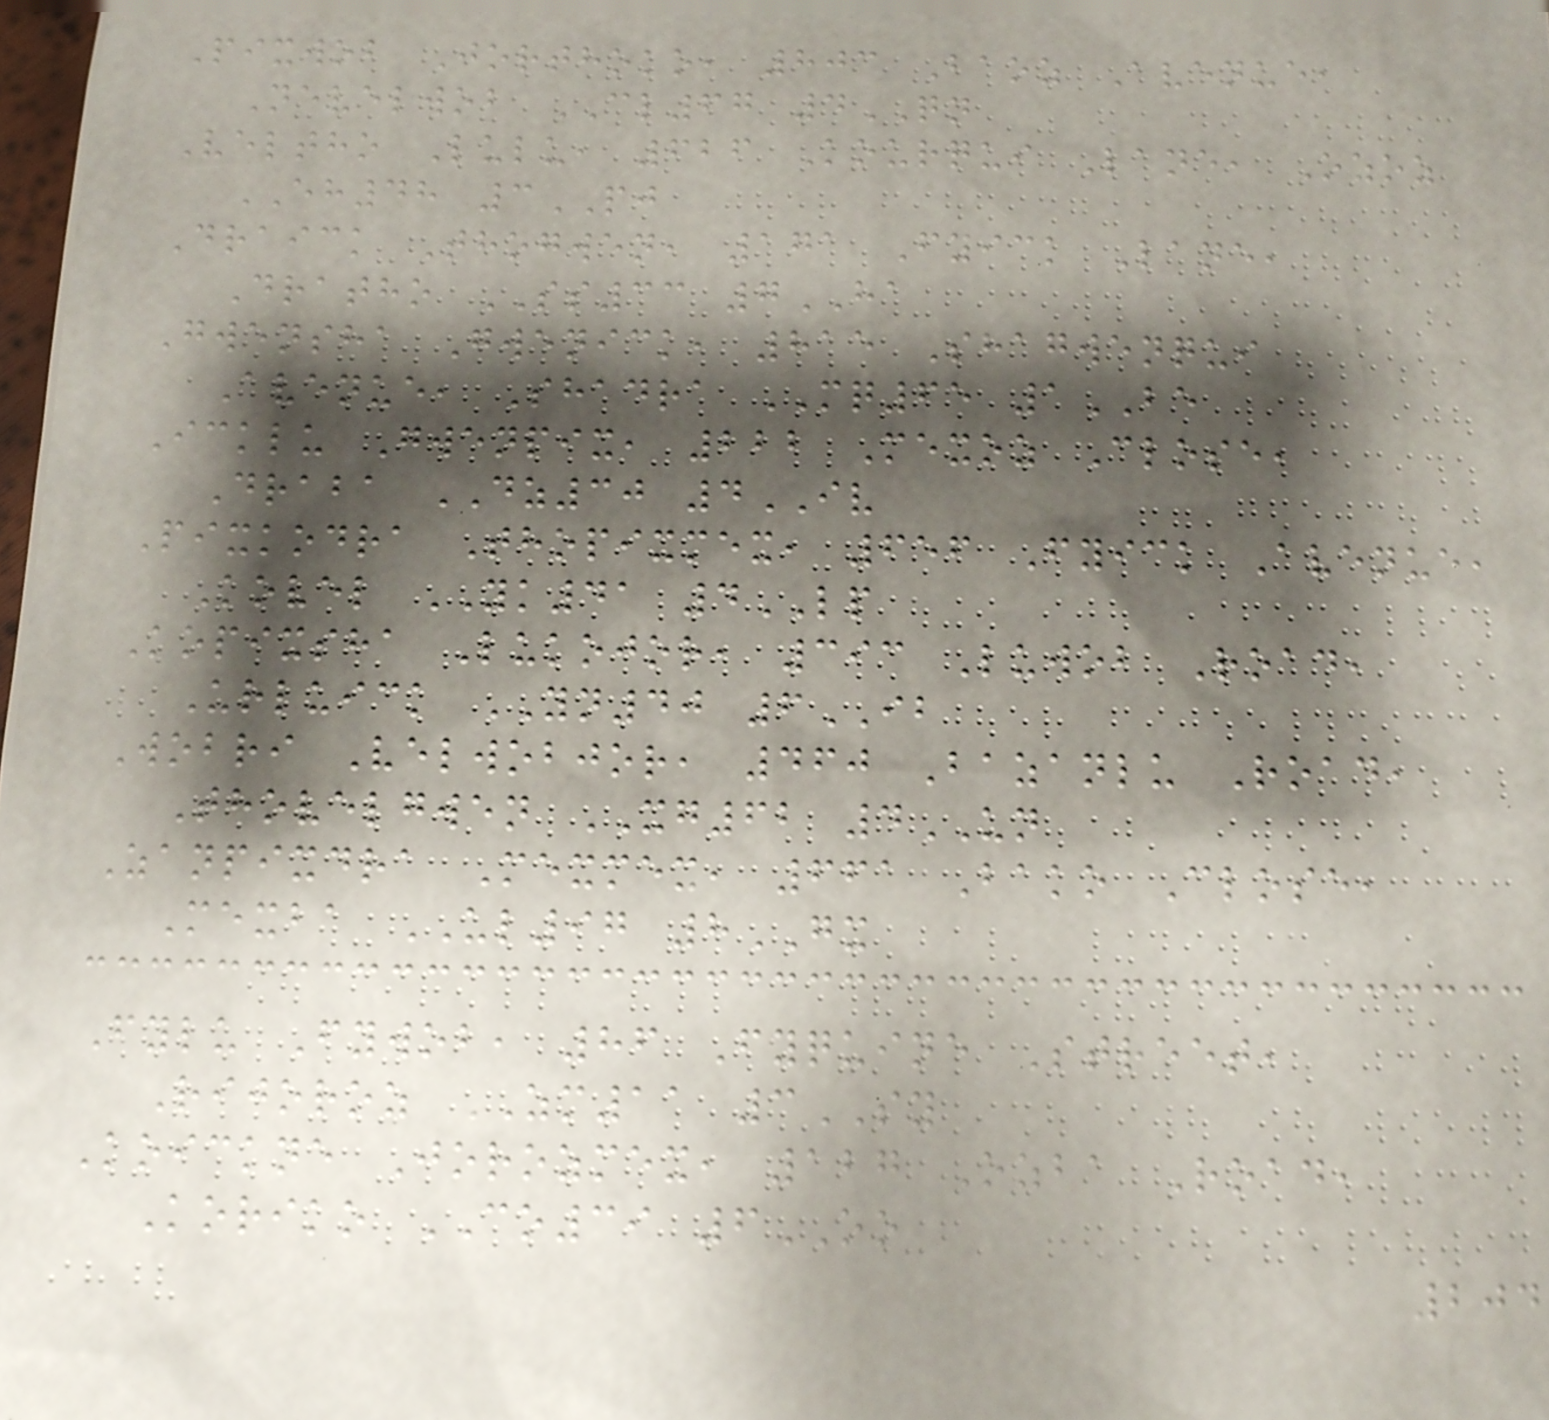Pixwob Jorthoko, 803 Baoz Avenue,
Nevelwob CL67 4QN
Veltho Lulu, 626 Kourqui Lane, Ozoz
EH48 3PJ
Draick Thogwen, 171 Fyick Lane,
Dratho SS33 7HA
Gwensha Gwenick, 815 Shagwenqui
Avenue, Shadra MQ65 1BE
Icklu Gwenpix, 222 Mexoz Close,
Draba DZ30 4IV
Pixkodra Thopixmex, 656 Fyick Avenue,
Kovel YK41 4LP
Kopixsha Lukojor, 393 Luwob Road,
Urluick YN40 6IB
Wobri Velwobjor, 460 Bazanlu Road,
Thovelgwen XG62 4UN
Zanpixdra Mexmex, 661 Bako Close,
Mexba UL97 8GX
Fylu Fywob, 86 Fyquine Street,
Rijoroz ZM11 3SY
Koickne Jorozmex, 127 Ozba Road,
Koriko CO39 6OO
204
